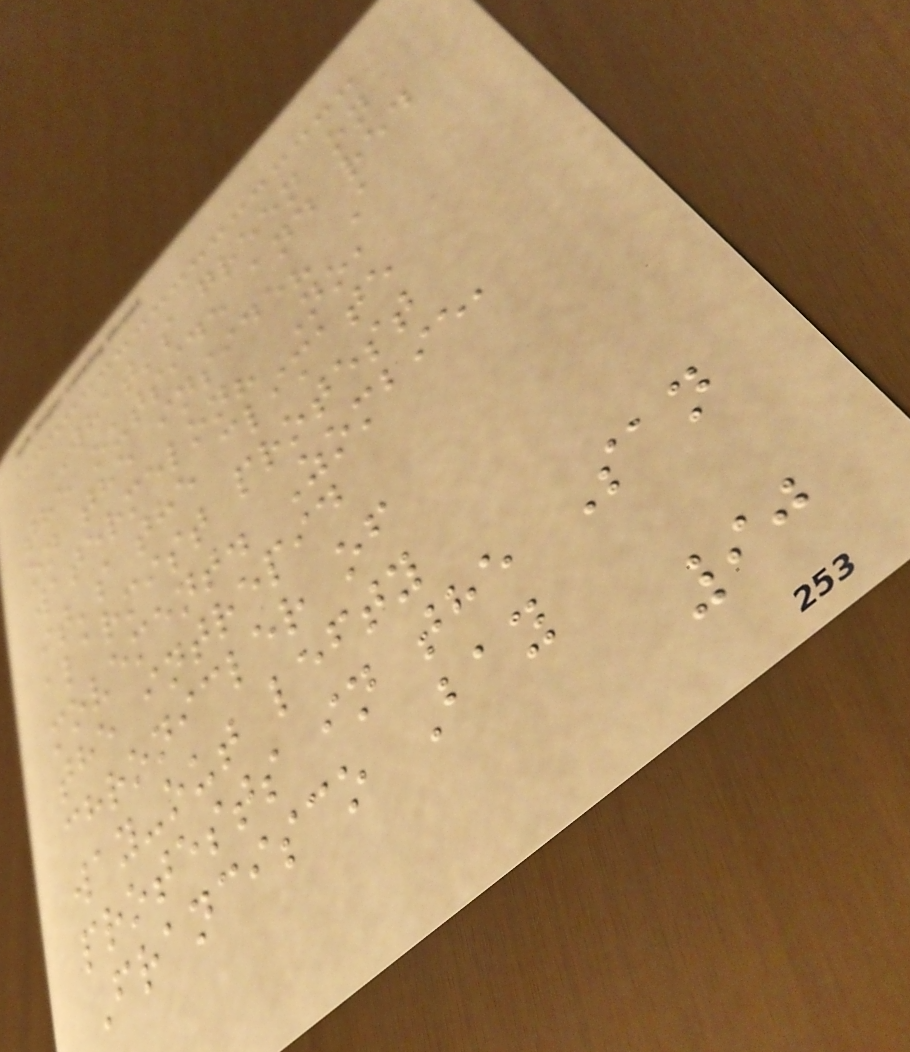What's green on
the outside and red
on the inside? A
watermelon? No,
it's the climate
alarmist protest
movement. Zombie,
the intrepid
chronicler of
way-out lefty
protests in the San
Francisco Bay
90
